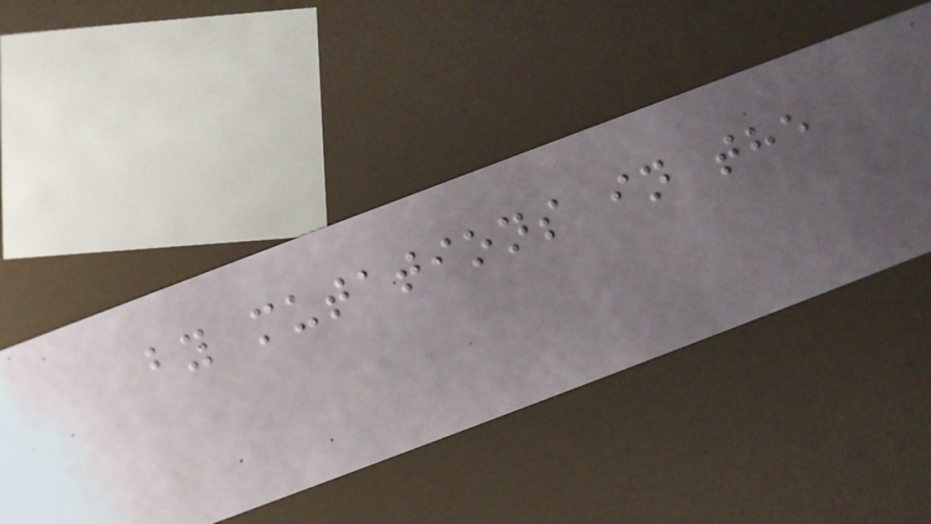by mutations in the
